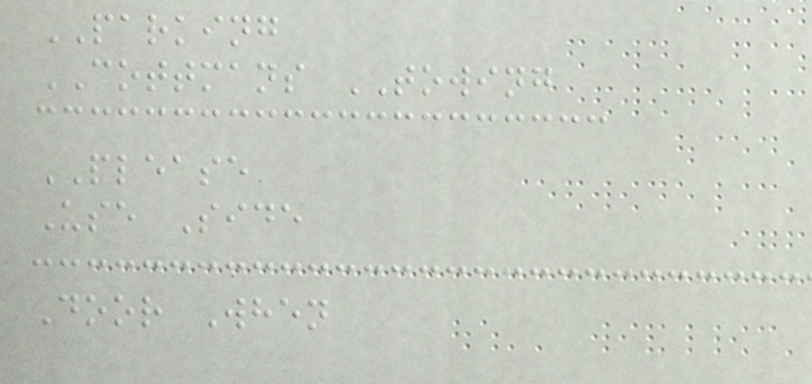PARKING
COTTMANS TOWING
PLEASE
Use Side
Door When
